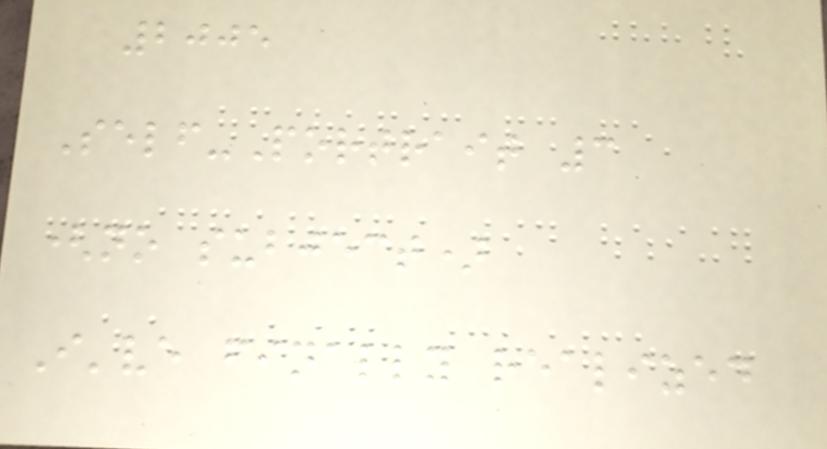2005
Self-Portrait 3
(no subject)
I've finally realized
